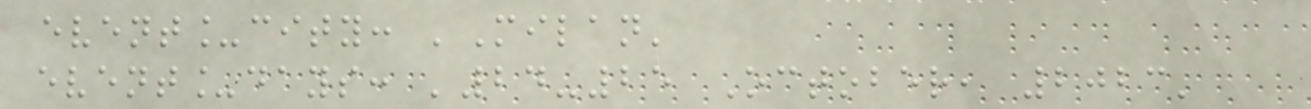event_city: 'Milan'
event_days: '24-25 October, 2023'
